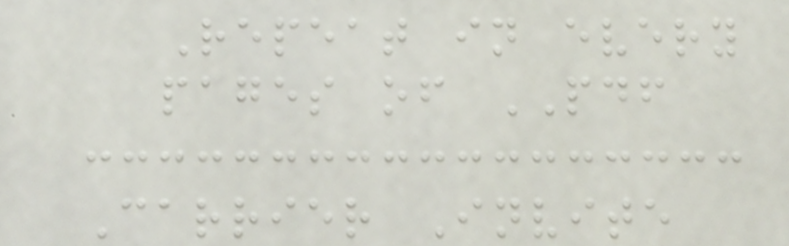Repeat in every
pages of PDF
Carrier Invite
